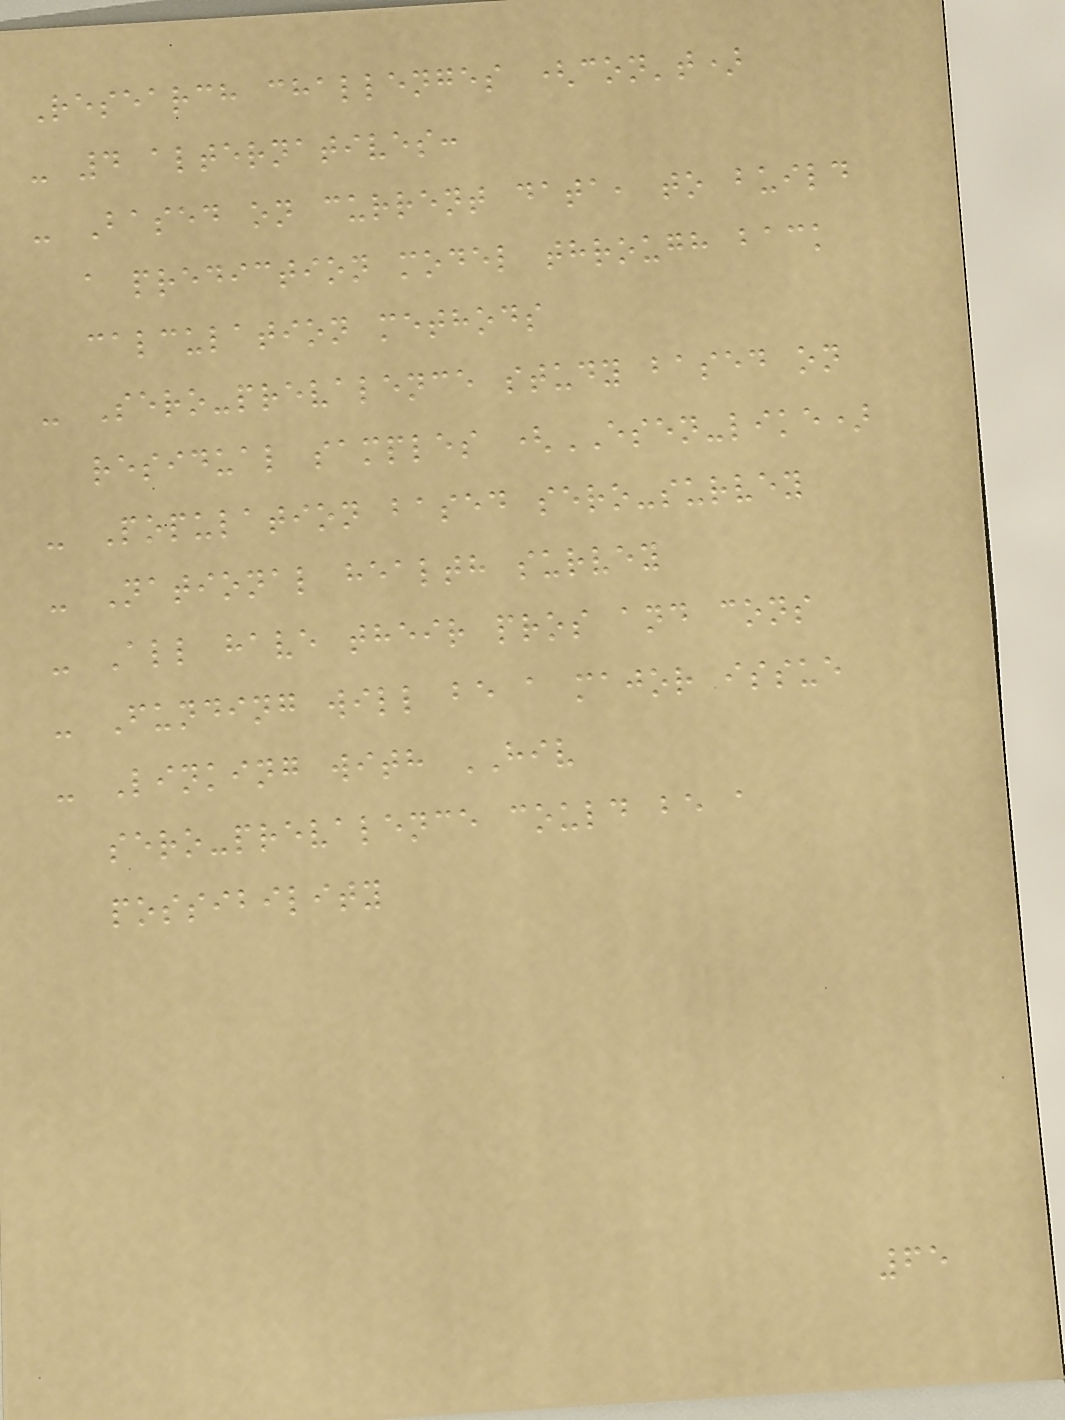Research challenges (con't)
- 4 alternatives:
- Based on current data, to build
a prediction model through back
calculation methods
- Sero-prevalence study based on
residual samples (ESEN-like)
- Population based sero-survey
- National health survey
- All have their pros and cons
- Funding will be a major issue
- Linking with HIV
sero-prevalence could be a
possibility
65
